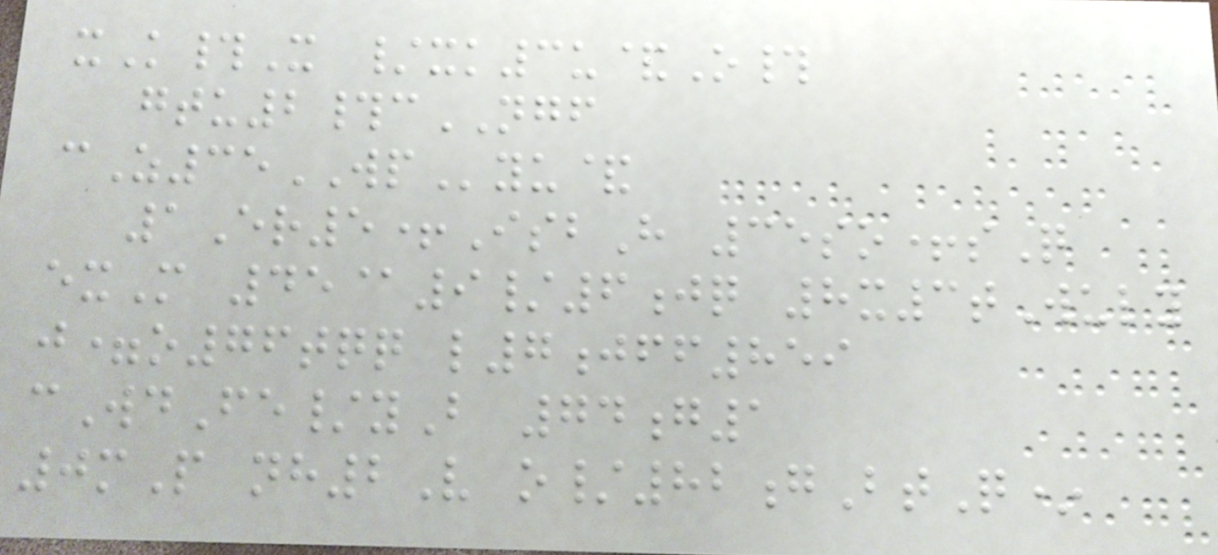xK#X /xk3u&O#
gtu2#cNGF
cZ35WPyu&
1Er5+IsbH 35so+sQ
exM 45@9/6jq 8x3tWuly
j=o76tqq l7jff859
cWdFe/yB 74g1
0mP nh2V o/82gBtQ*
